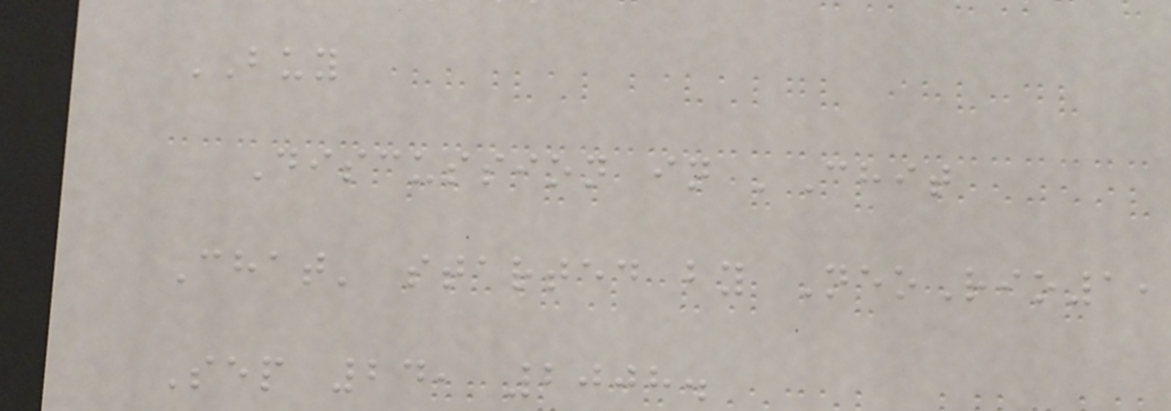BUY
Discussion in 'Chit
Chat' started by NeoRio1,
Sep 24, 2008.
